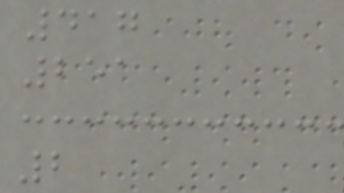417
251
2
